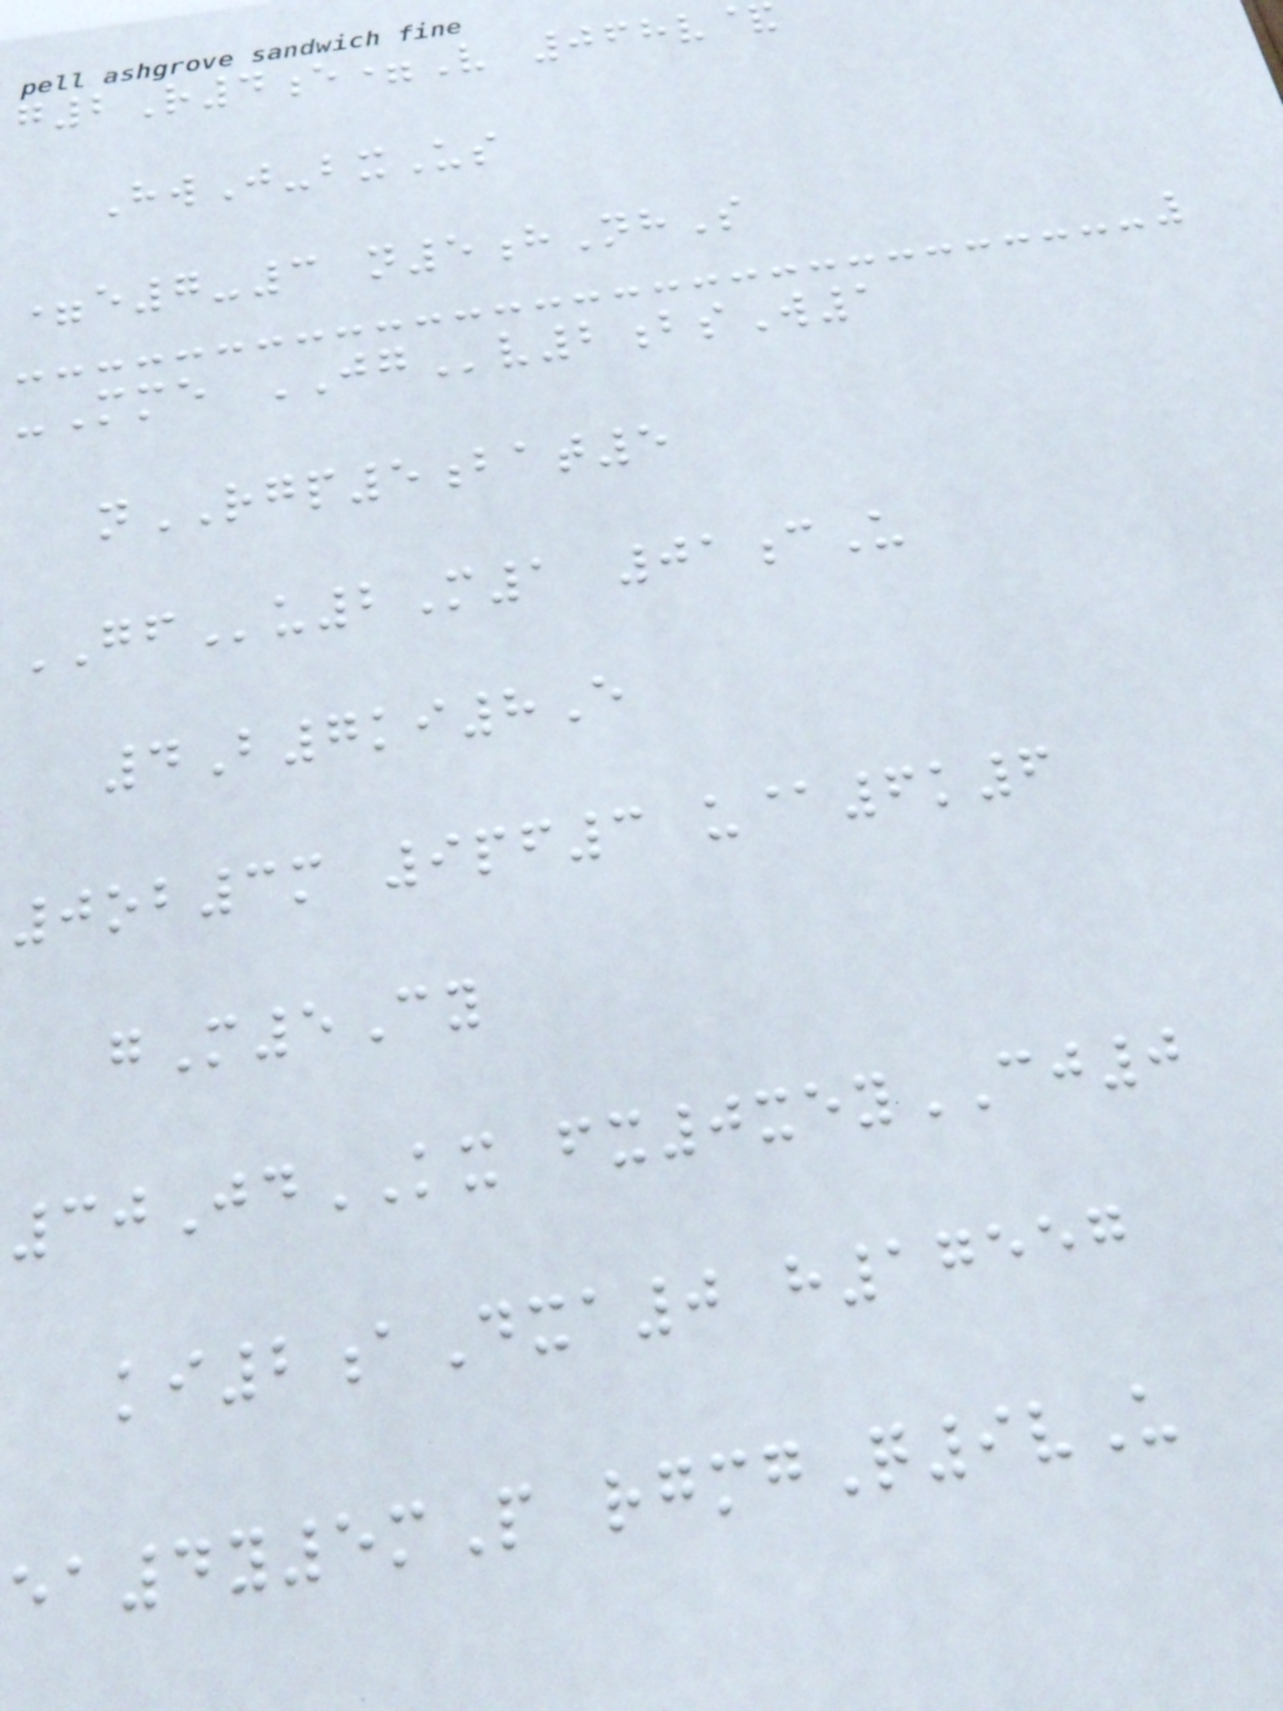g2R4e=V 068v&
HwJ-bxUs
=e7-3 n5hNhS
-Mme JGv2bsW1
nRGP5bat5
GFu2M1 01cU
4B7ki8E
0ob3m 9pf3 u@6k6
gM5Cy
30JdKX fx0xeyCJ0
ki2aDxa0 h17557
ea4y5mP rgmgQ9vU
